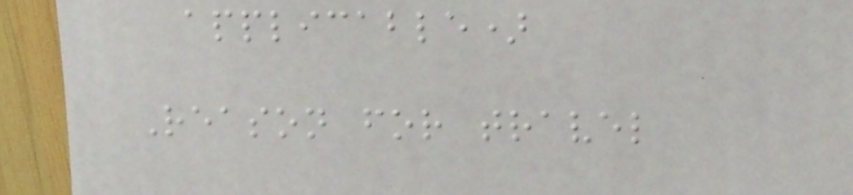applicable)
Reason for travel
